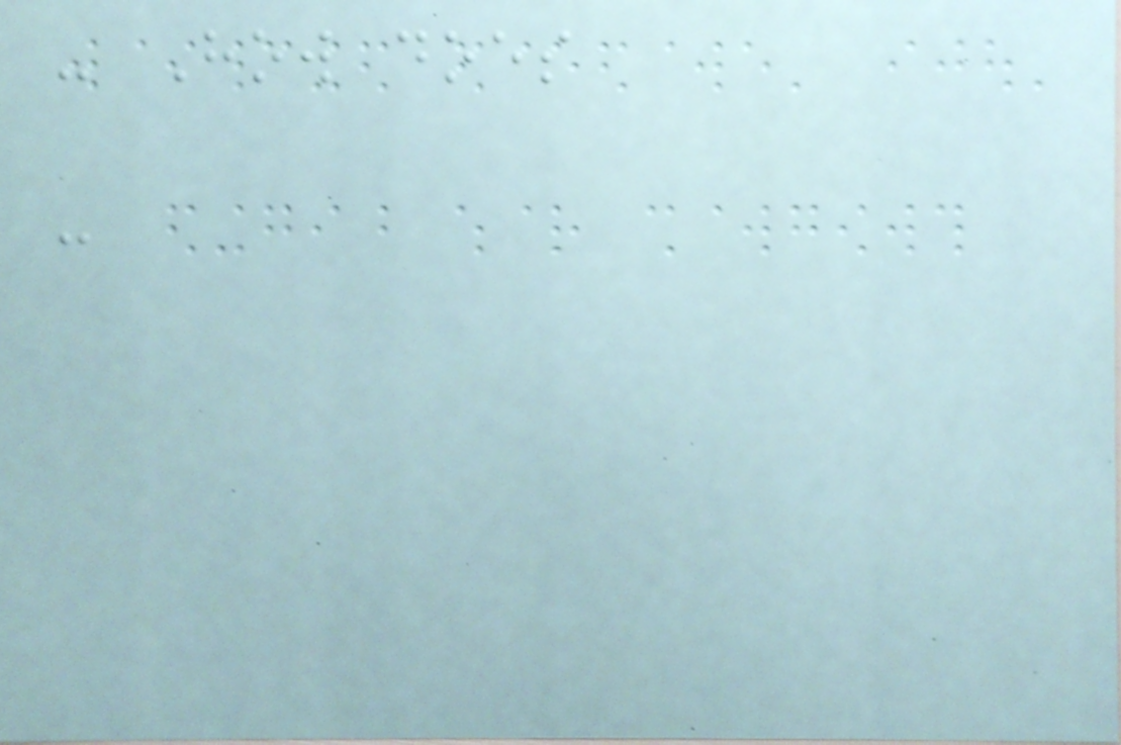- How does
-
